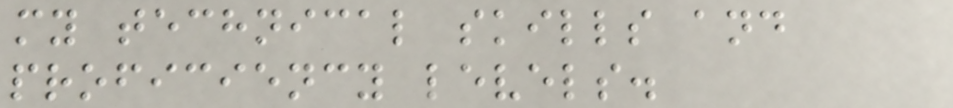my technical skills and
proficiency levels.
